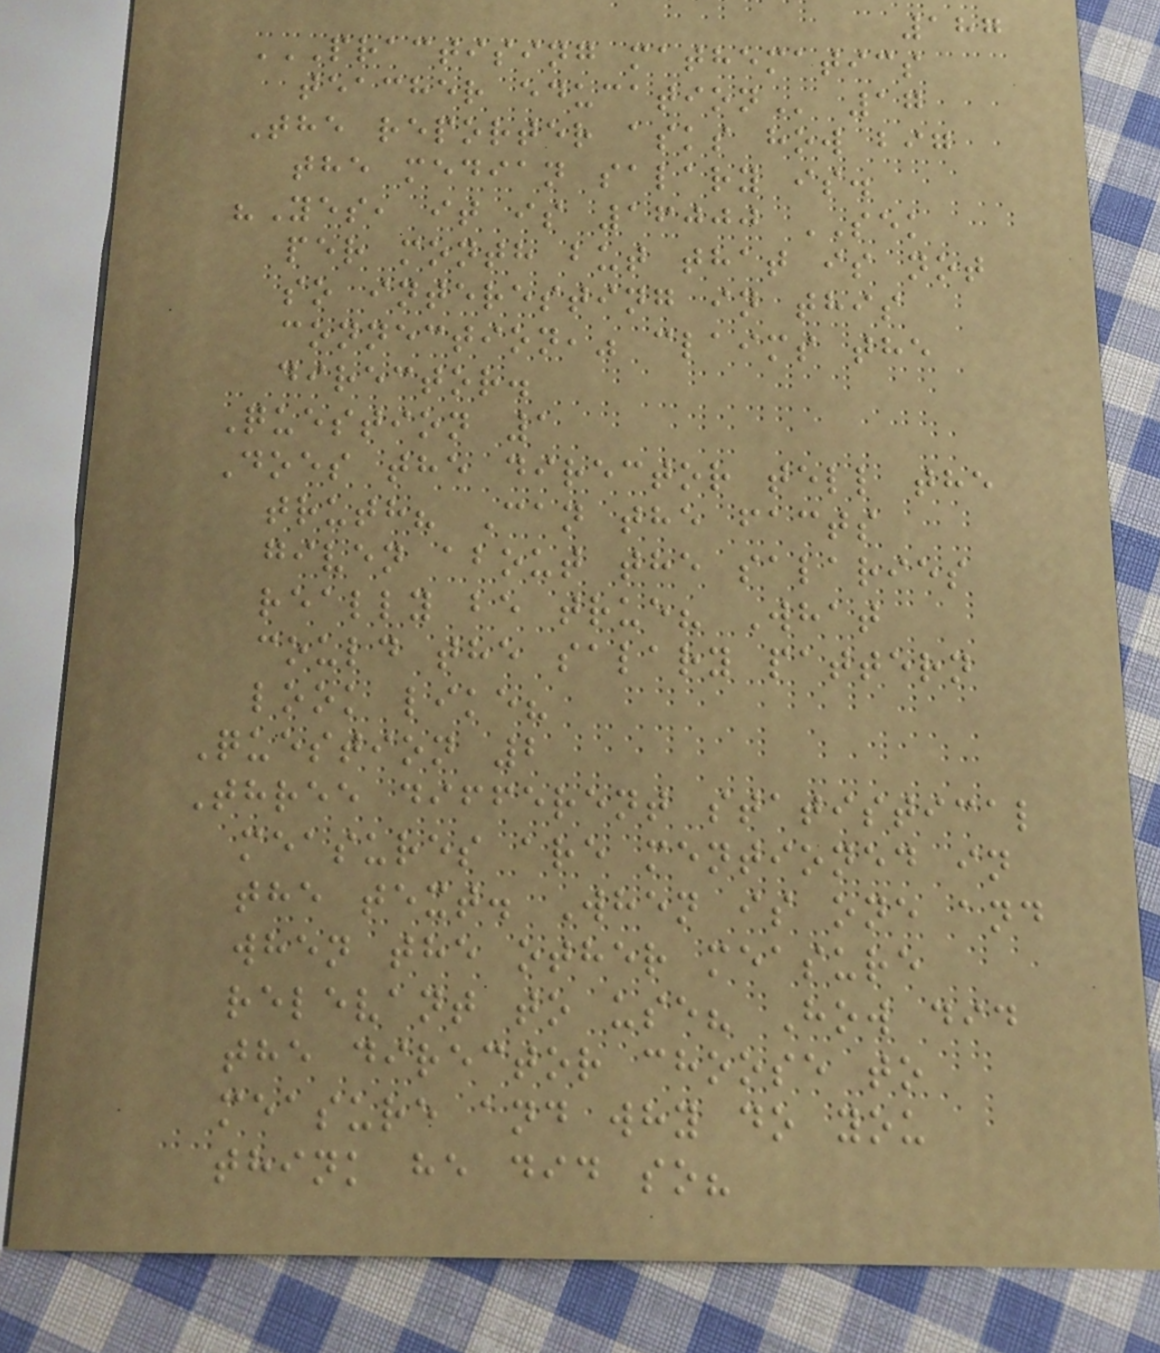187
PRACTISING MATHEMATICS
TEACHER EDUCATION 17
The reporter asks how big
the median salary is.
"Yes, it is 16000 SEK
per month but that is not
so interesting in this
connection," claims the
director.
Question 1
Does the director tell the
truth? Can the facts
given about the salaries
really be true? What
could the salary pattern
look like?
Question 2
Three different statistical
measures are mentioned in
the text. When is one and
when the other measure
relevant to use? How did
the director choose to
measure and why do you
think he did so?
